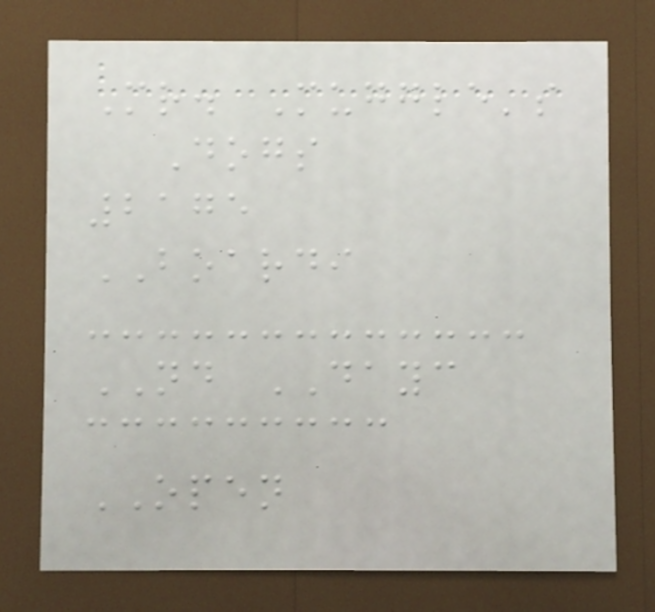Mr. Muggle's
Dogs
2175
BOARDI
ND DAYC
OPEN
